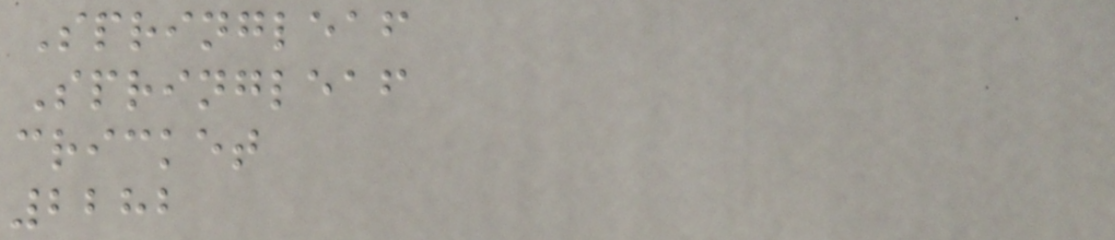Springleaf
Springleaf
cricket
2282
